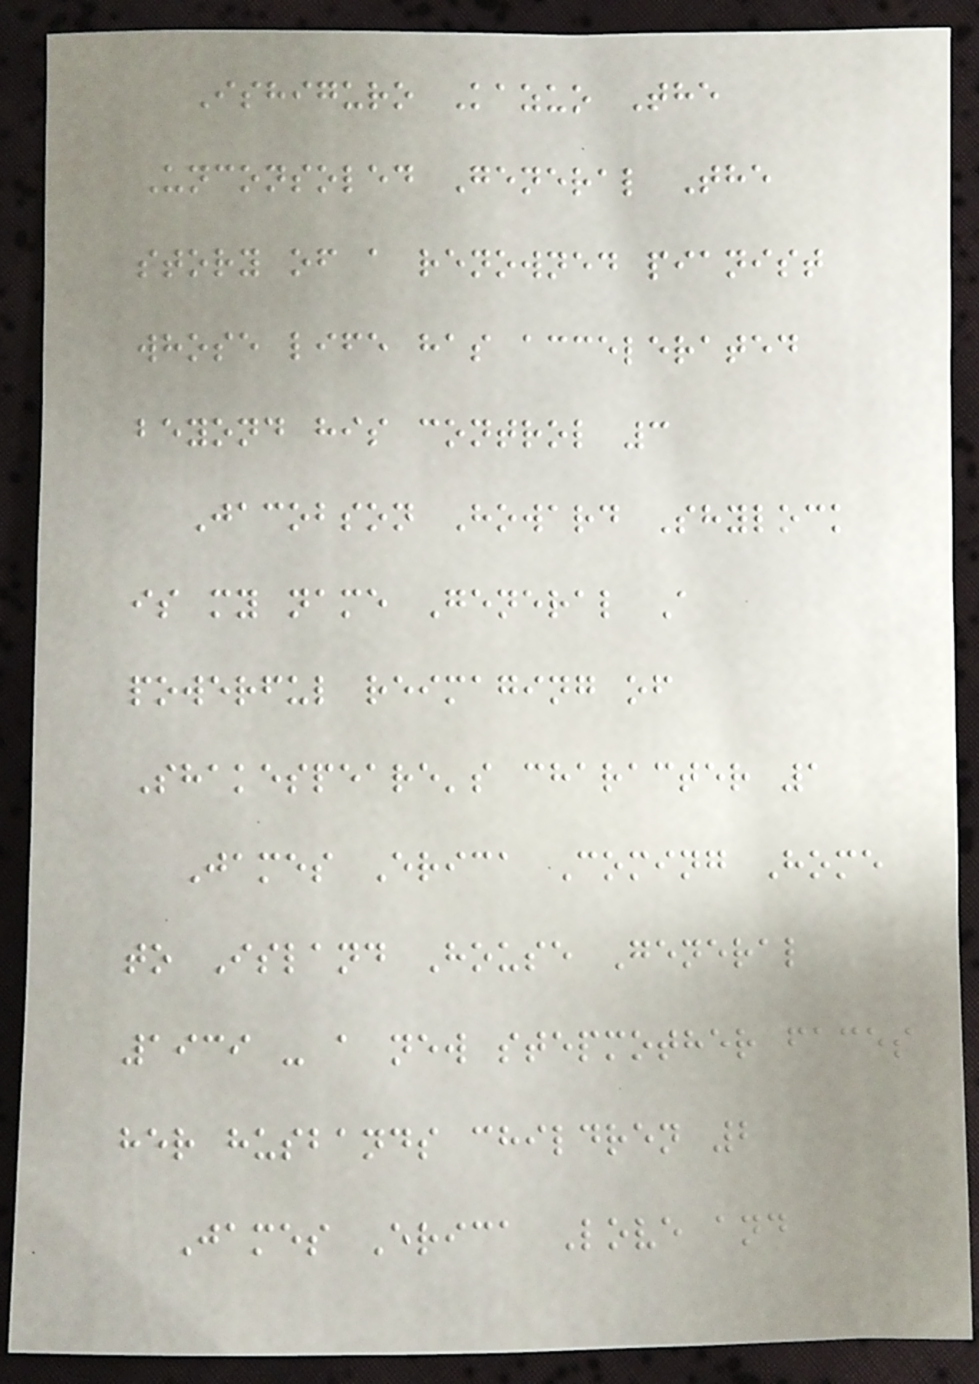Ishiguro Kazuo The
Unconsoled General The
story of a renowned pianist
whose life has accelerated
beyond his control 3
Jacobson Howard Shylock
is my name General A
powerful reimaging of
Shakespeare's character 1
James Erica Coming Home
to Island House General
1939 - a new stepmother faces
her husbands children 2
James Erica Love and
